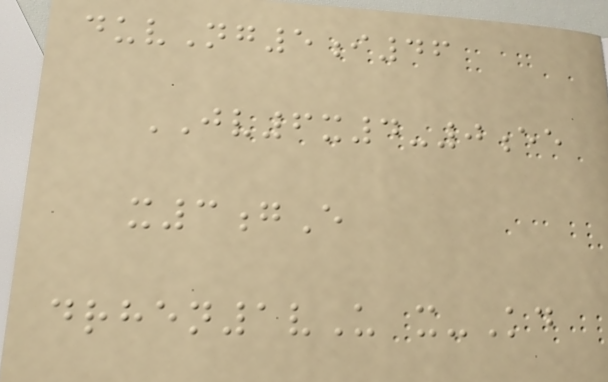duvNg5i46
JV6x4-0ee
x3gE
drhen1vU x-Kd
